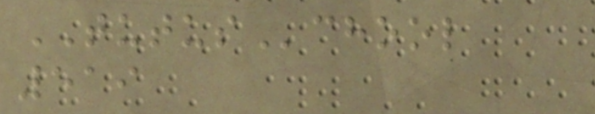TUTUSchool
519
